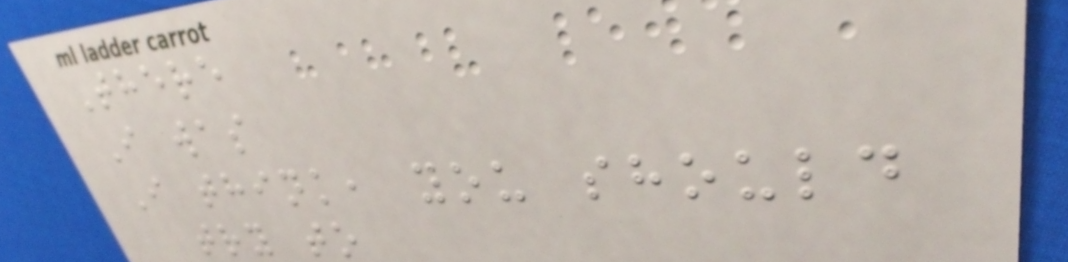There
I was
I think, you should
try to
